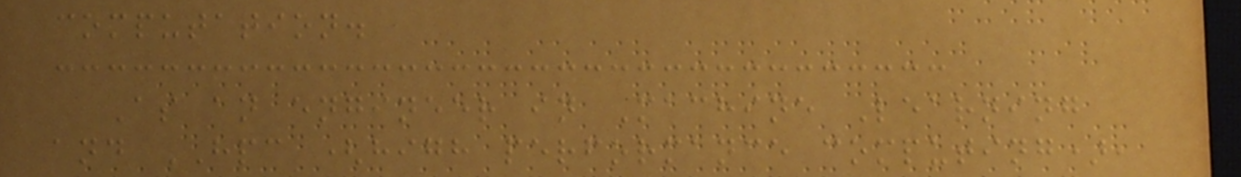computation.
As an engineer in Machine Learning
and HPC (high performance computing),
